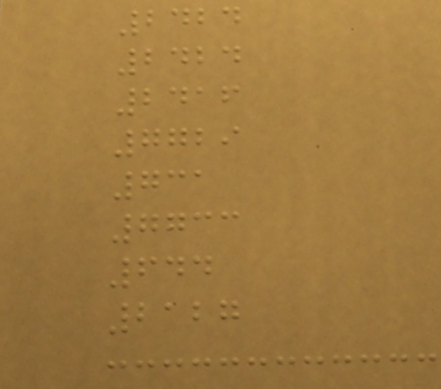2424
2424
2416
7729
731
7733
644
2127
